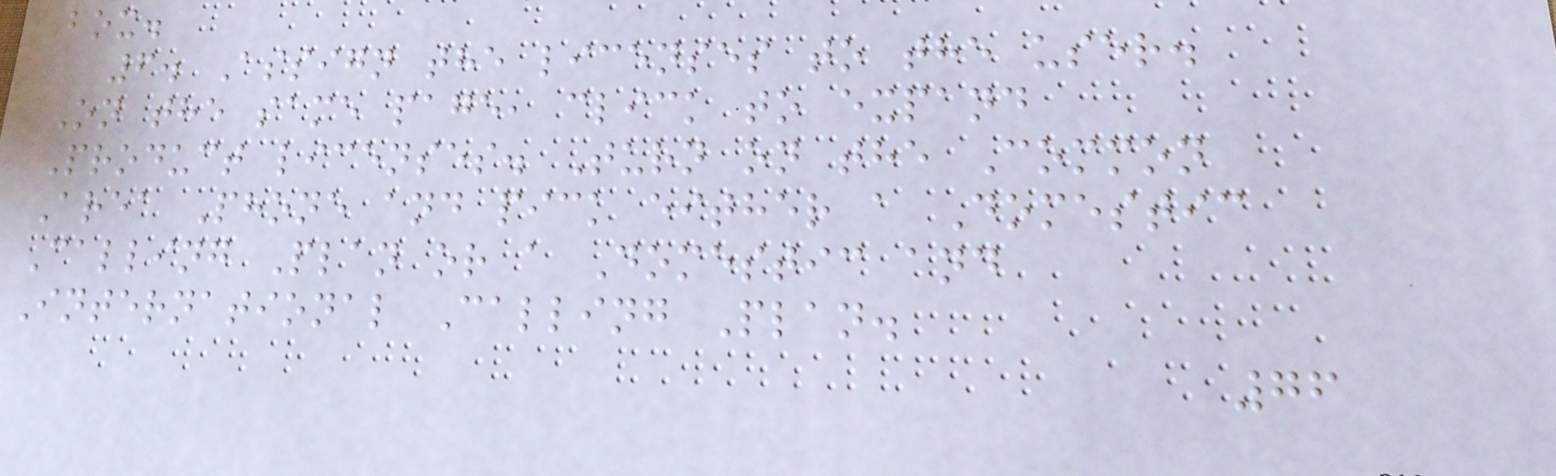box.
6. Assign the licenses to the user.
On the same page, click to expand
Product licenses. Turn on the Common
Area Phone and pick either a Domestic
Calling Plan or a Domestic and
International Calling Plan.
76
